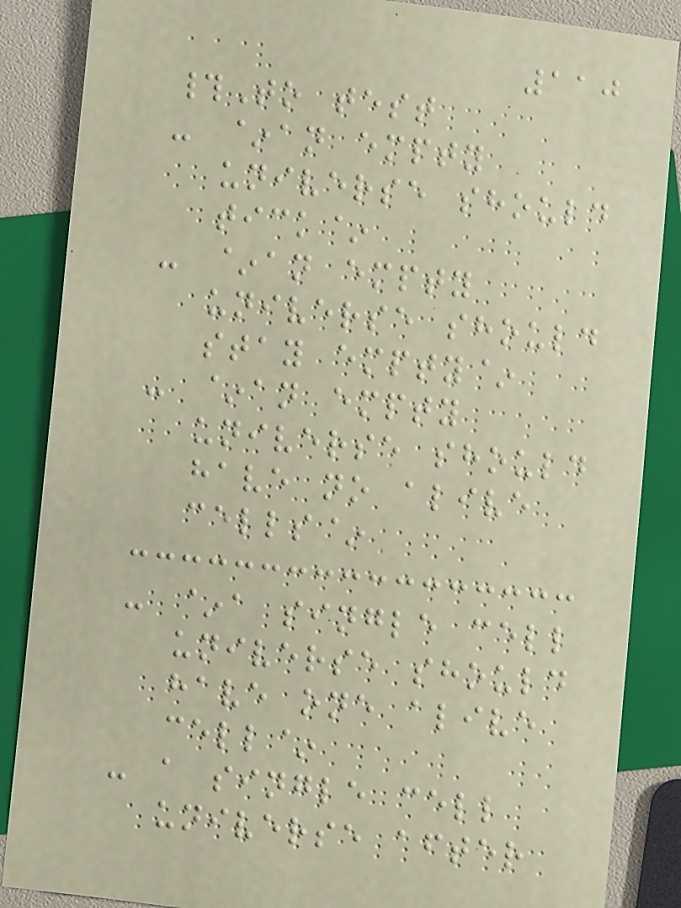110
#To test
- ~an empty
universe should
tick~
- ~an empty
universe should
stay empty~
- ~an empty
universe should
have no alive
cells~
- ~a single cell
universe should
have one alive
cell~
- a single cell
universe after
